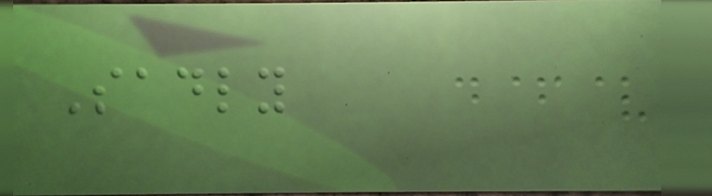Sadly
